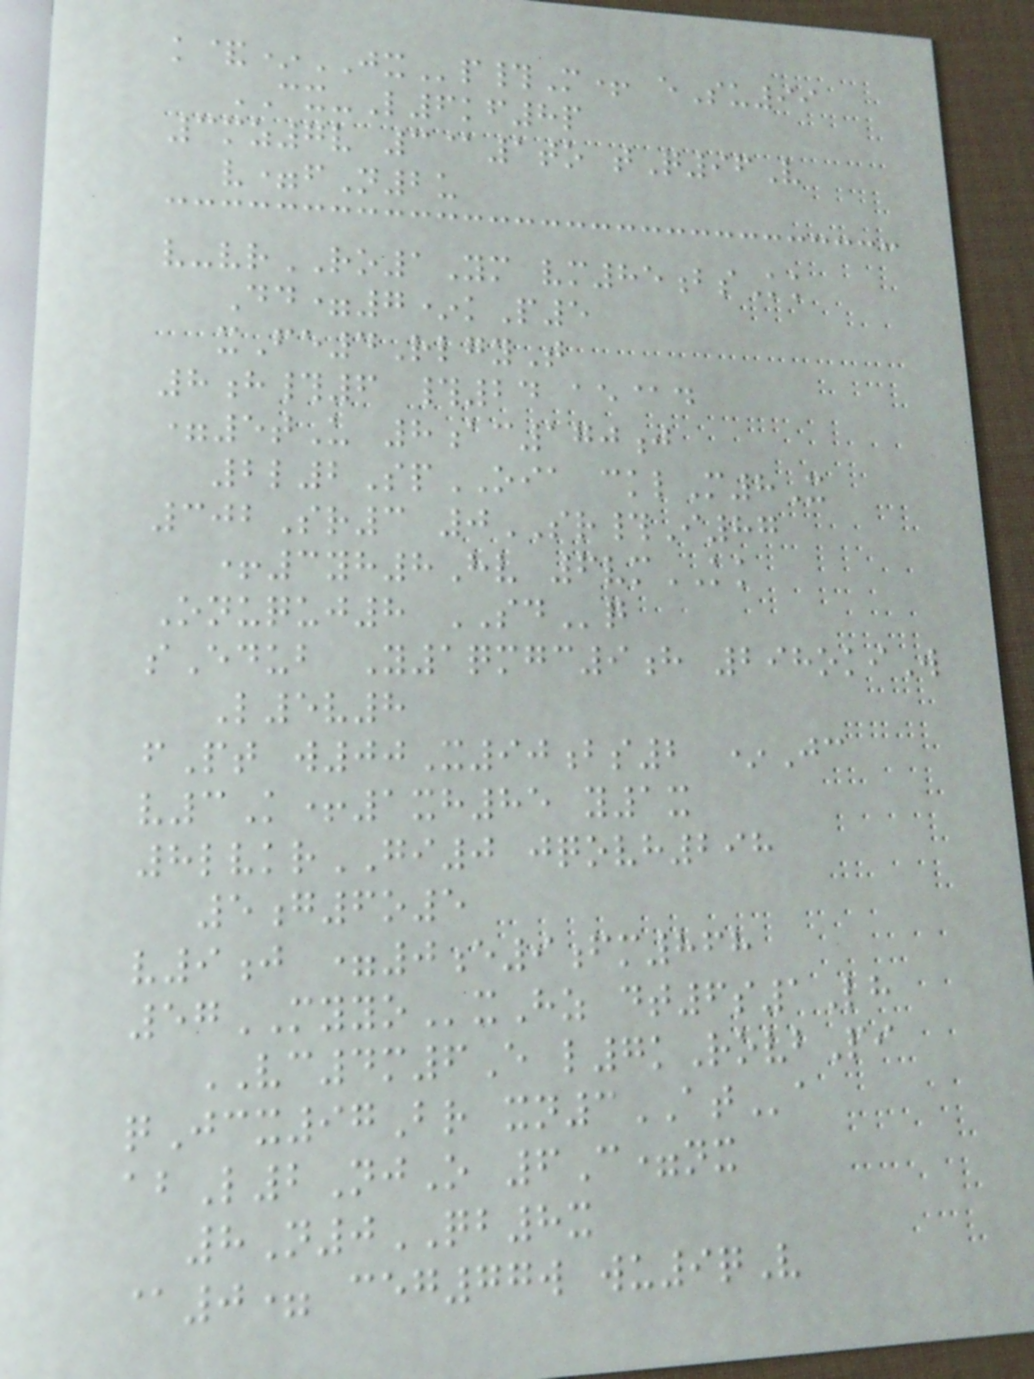k&*JXp#M+ eSu99
CX-L6kf8p
3mz7v 3@1to tQ96V
v=fN2u
v-vrRO1Ym vm85bsKk
Dd=7*kP5
xFe4RlgyT
8h#6 #24 ae@d
=5tU 8ac170j
2l2SpOIA cklM8X
302Sr3 0SR#I87
+3yh8Hv 6vmKK
Onuquj8 SDq
sEdub Y1qmgc9h 298okiW
L5v8
fPt w00X90bs2 *Jc
v3K+1xh85 y1x
8lvkrGI0 jqovh298
5g6o5
v9j =0e9fm868
57MYYOxHz dt6s1Lh
VC4m6E l7kRovbPi
qJcx97Br xn3ATa
abL2NjO 6C=nx
8N0QB8x
@0= ceg77w wu9qV
